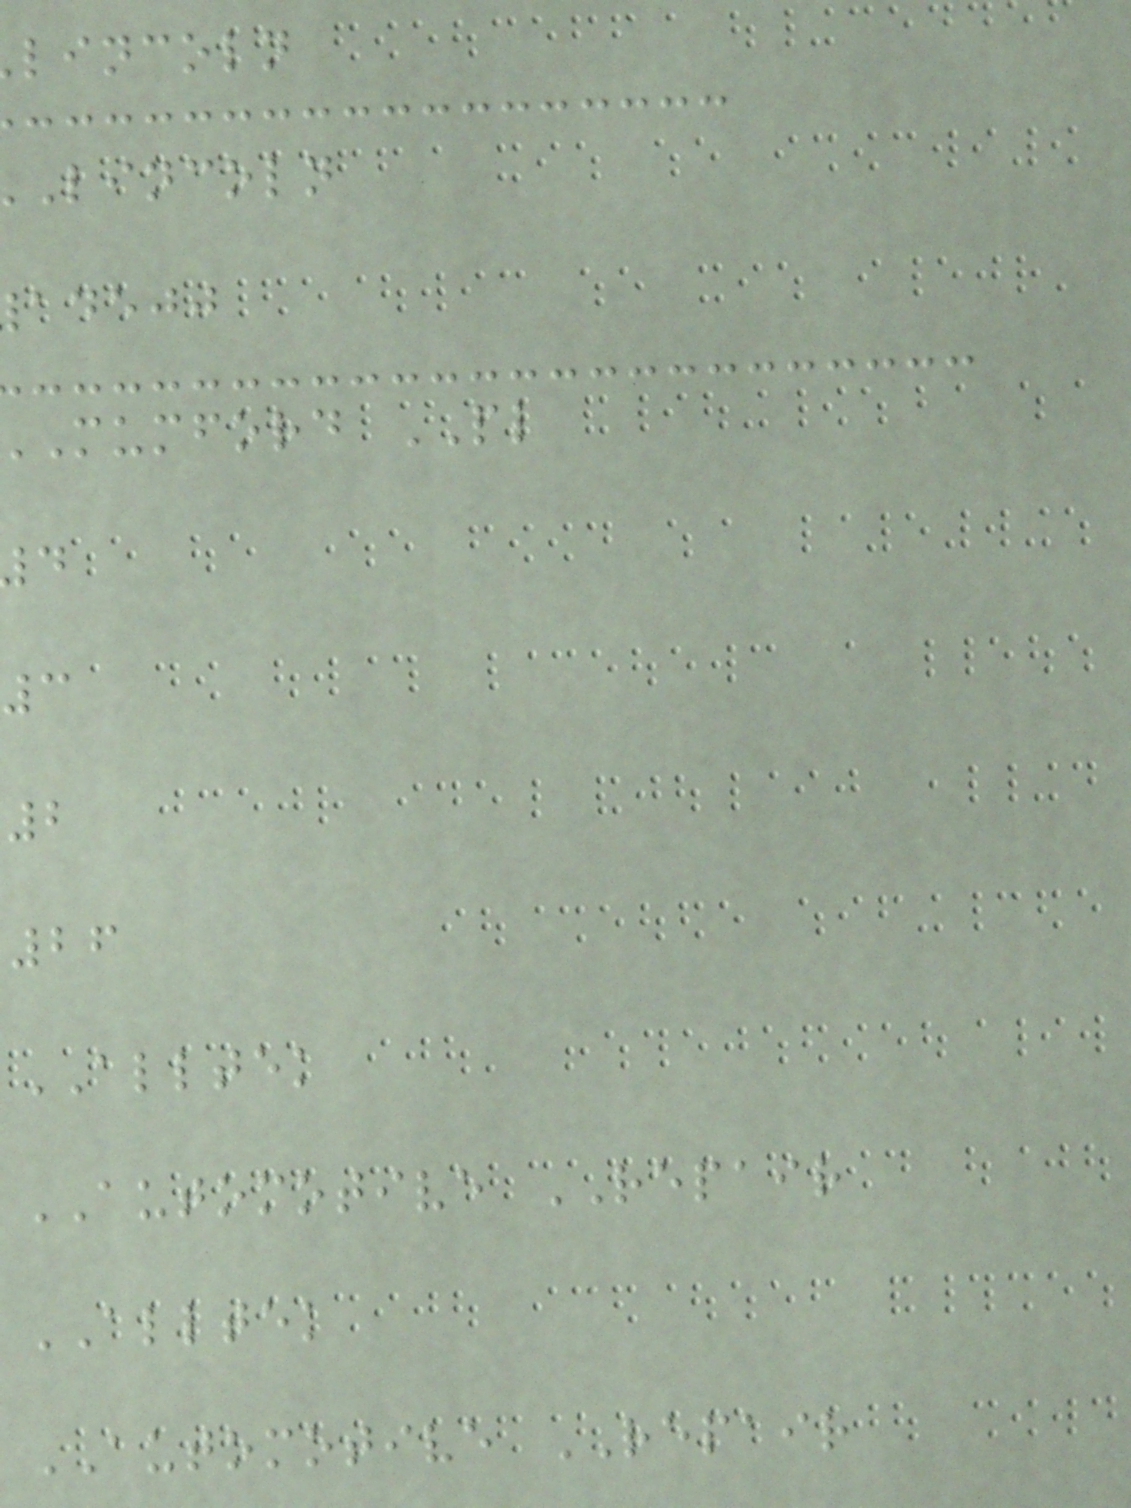lincoln
lincoln
adejj
mumford PL
3
2
26
ALLTEK
AUTOMOTIVE REPAIR
ALLTEK
AUTOMOTIVE REPAIR
